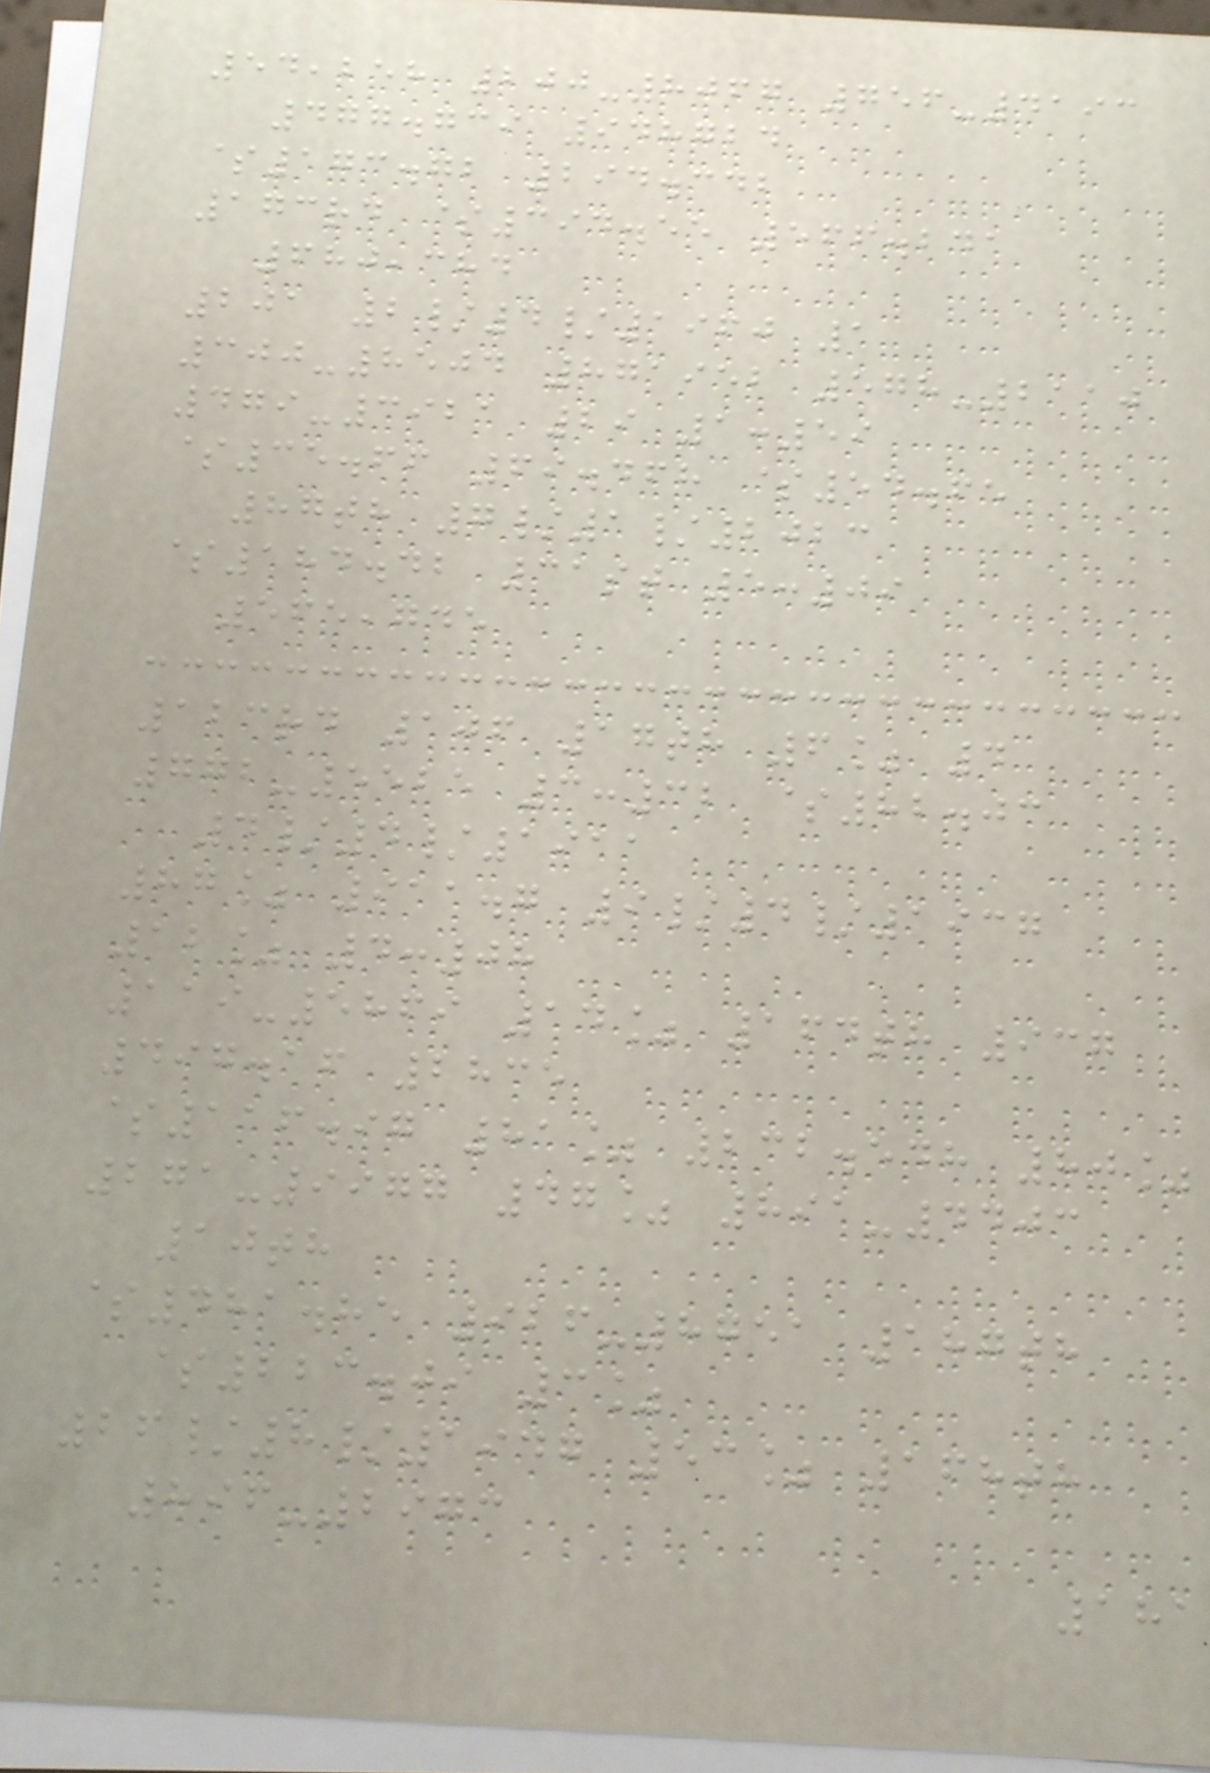54,258 200-8067 756-4193
477.739 948724
$173.72 294.342
173rd $394.55 566.241
680,384
201 2/4/1960 1
300-8504 871952 578-2110
479-3921 29 1:59
$35.66 69.468 $54.65
87th 7/1/2023
$184.42 31st 5:09
565,745
123rd 106 17th 6% 4
772-5525 3:32 $82.03
4/4/1911
87% 911.7 9/4/1937
12% 4:08
119-5869 14% 164th 937
497.16 2835
$116.97 81% 232.548 80%
271-9977 47% 891-4403
10th
$481.85 926-8751 187th
$223.09 3%
26/8/1947 53% 168th
896-2973
181
